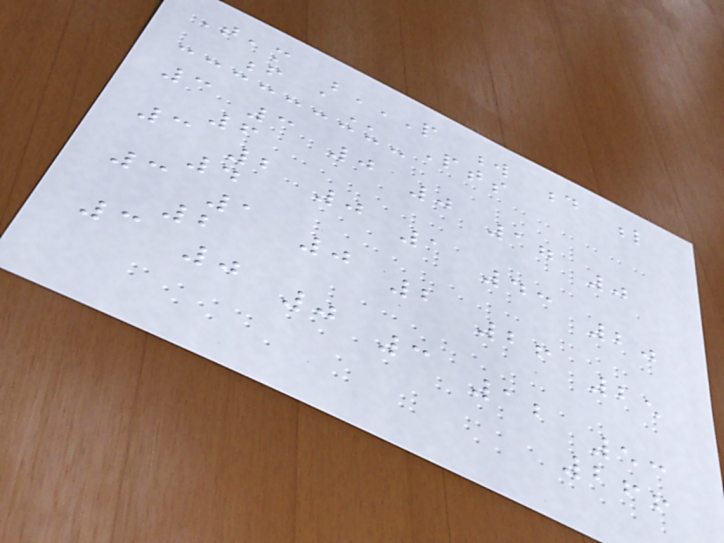Team P W D L
F A Pts
3 3 0 0 17 0
6
3 2 0 1 43 20
4
3 1 0 2 26 25
2
3 0 0 3 12 53
266
